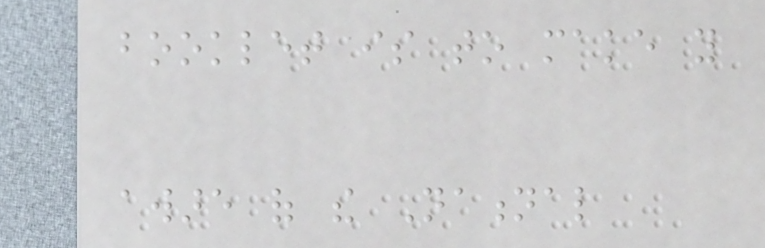booklet is to make you
aware of the National
